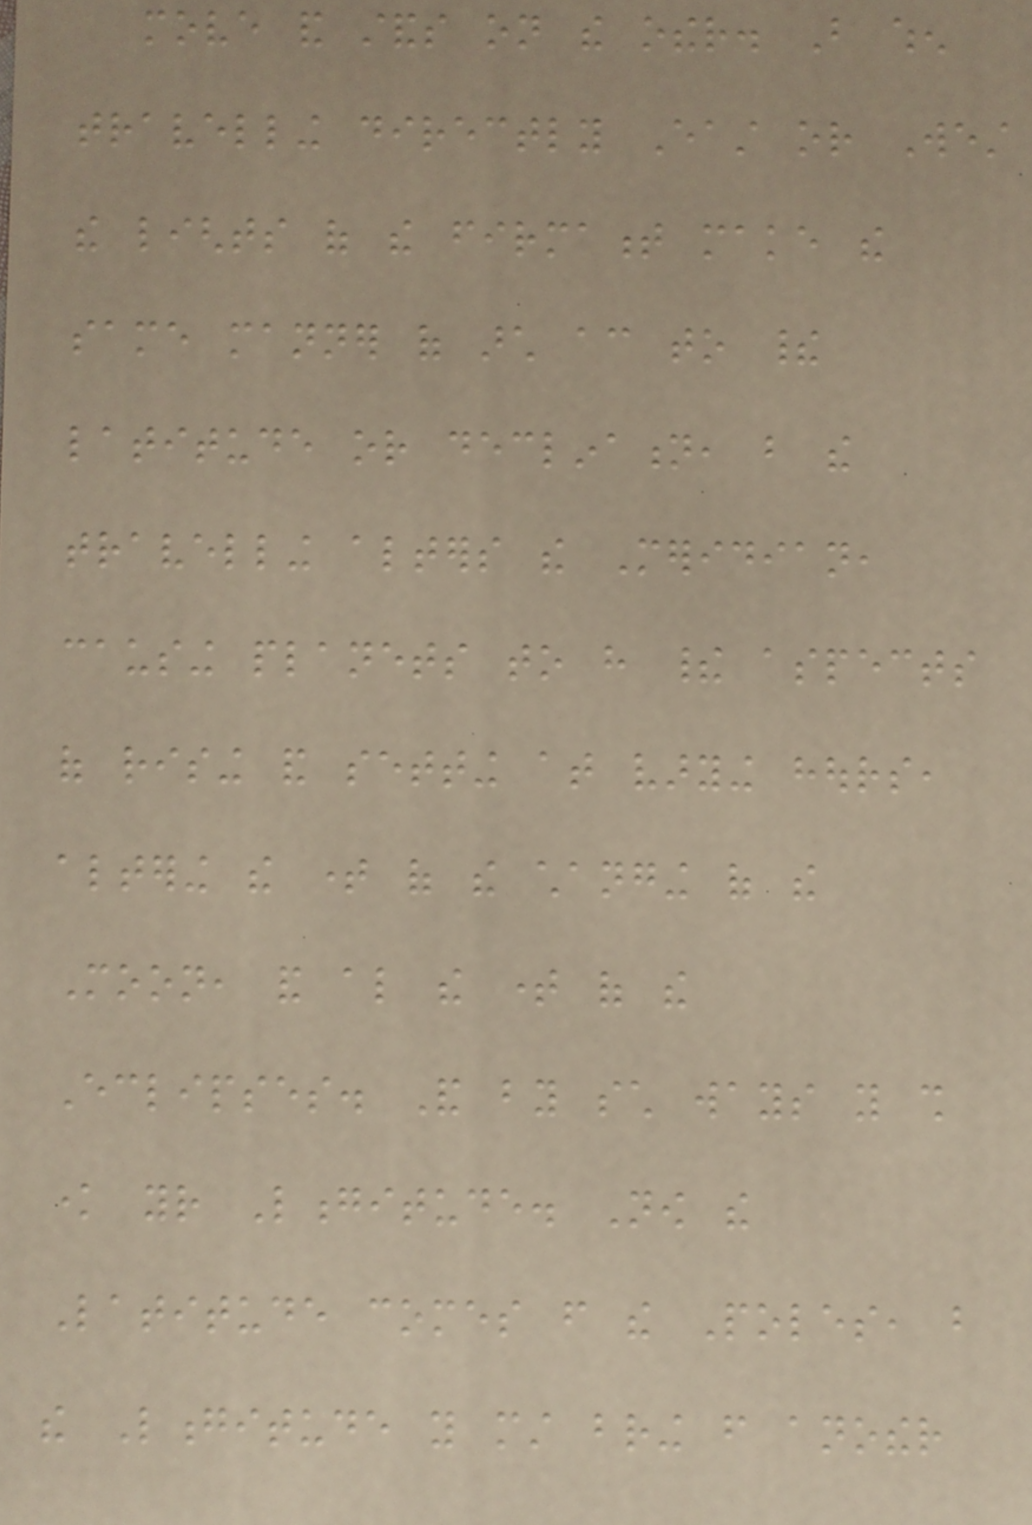move and stands on the other. But when
travelling directly East or West
the lights of the firmament make the
same manner of arch according to their
latitude or declination, but the
travelling alters the Meridian,
causing planets to have their aspects
of rising and setting at varying hours,
altering the time of the changing of the
Moon, and also the time of the
Eclipses. And by such ways you shall
know your Longitude. Now the
Latitude comes from the Poles, but
the Longitude you must bring from another
